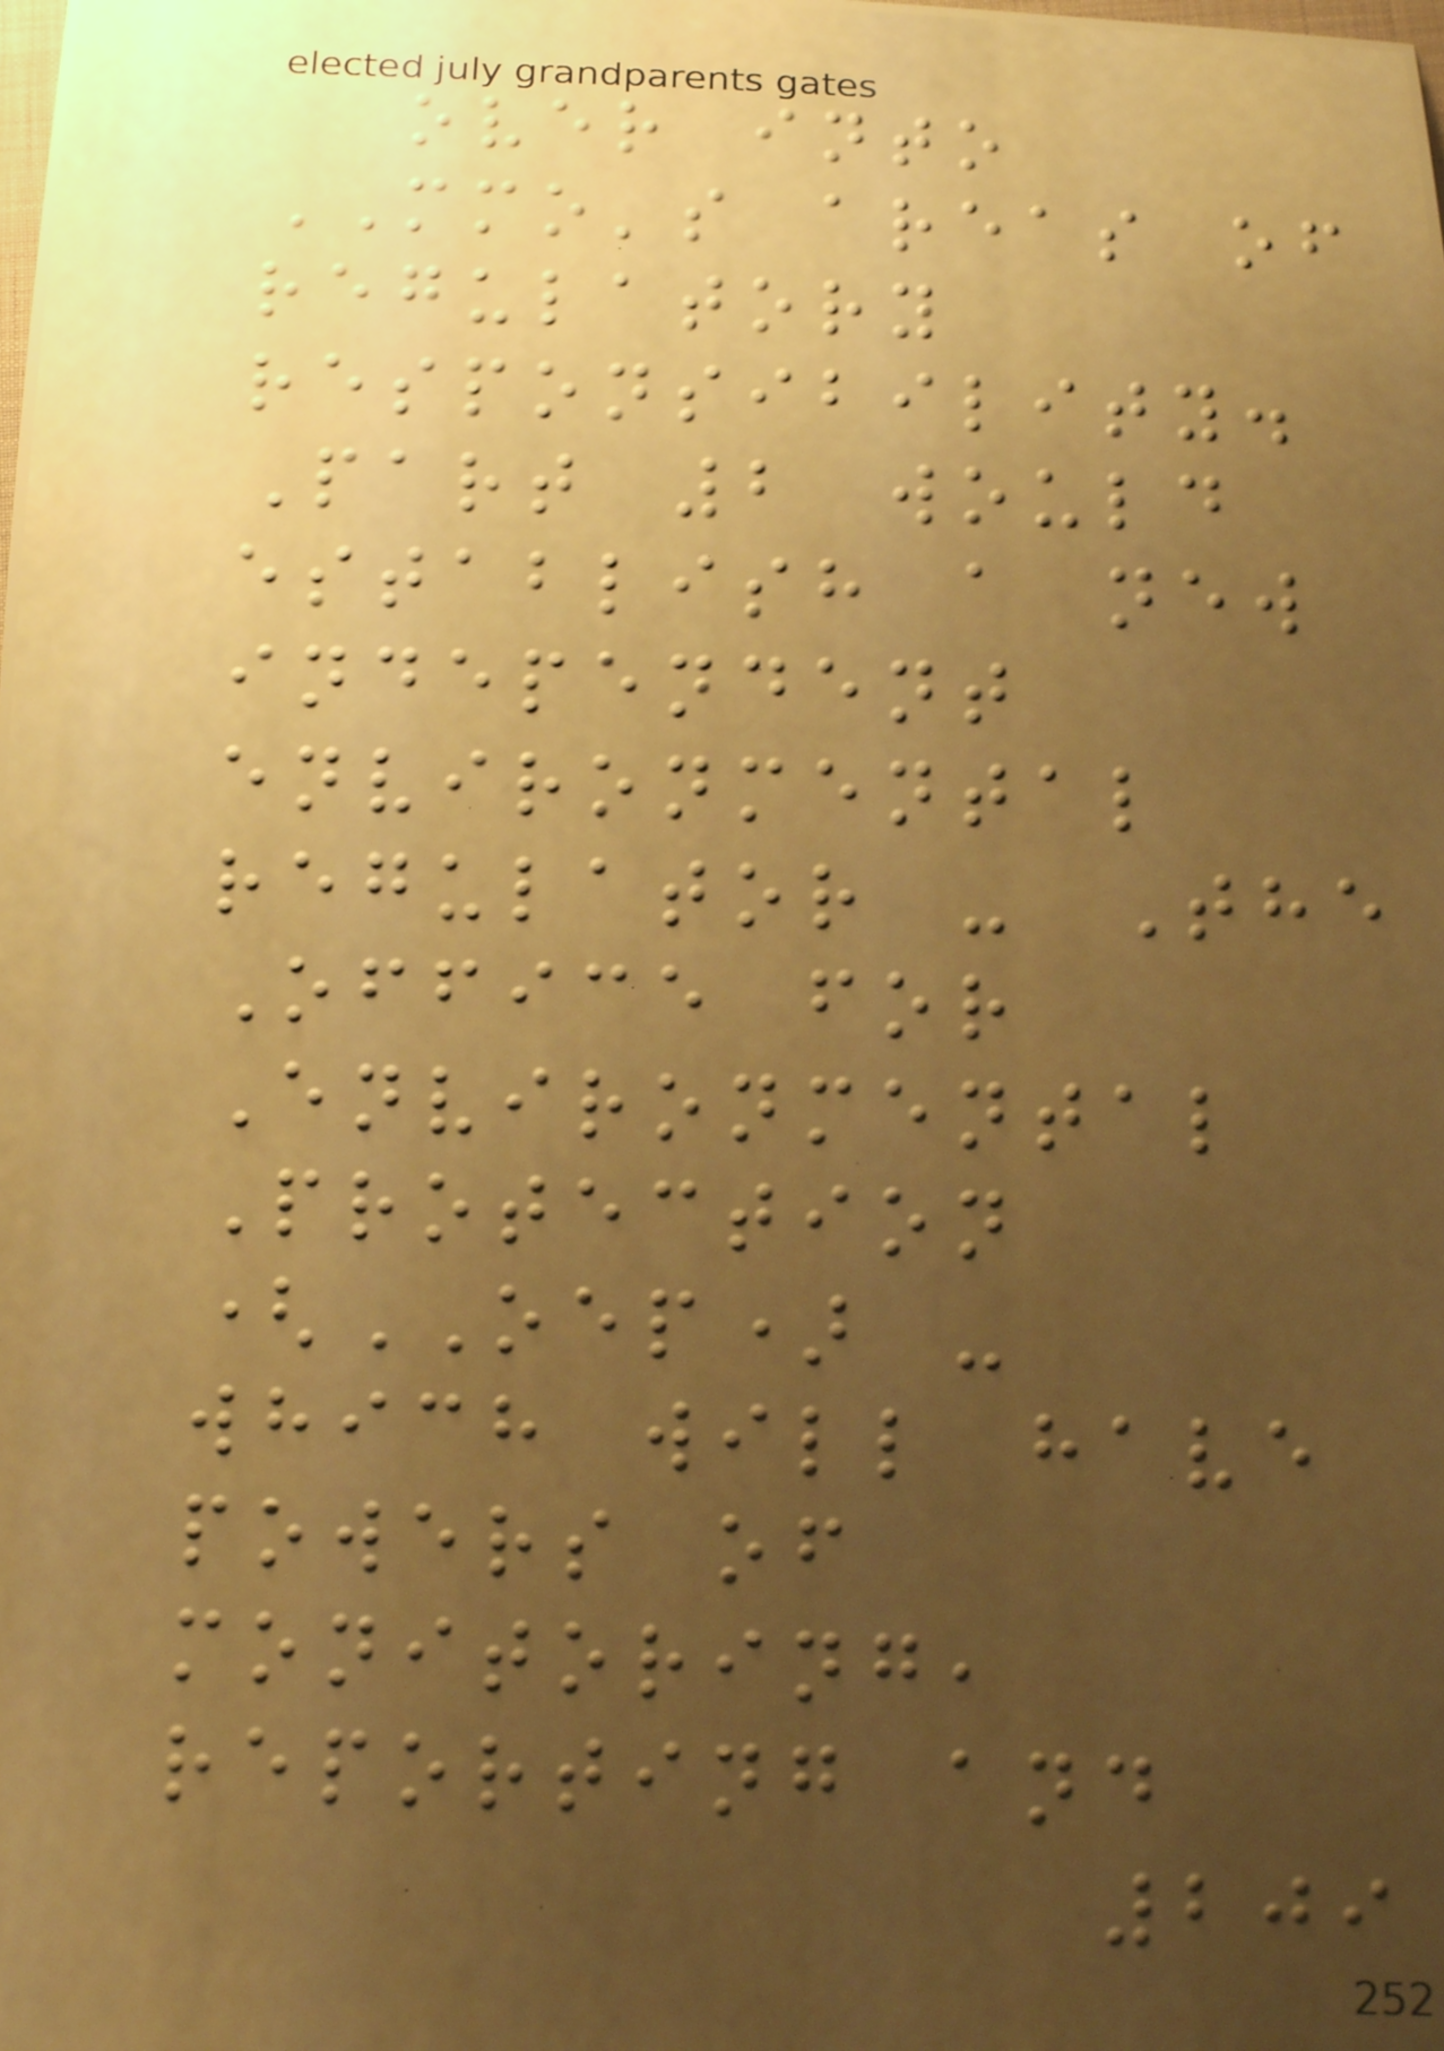over into
MMO's areas of
regulatory
responsibility.
Part 2 would
establish a new
independent
environmental
regulator - The
Office for
Environmental
Protection
(OEP) -
which will have
powers of
monitoring,
reporting and
209
